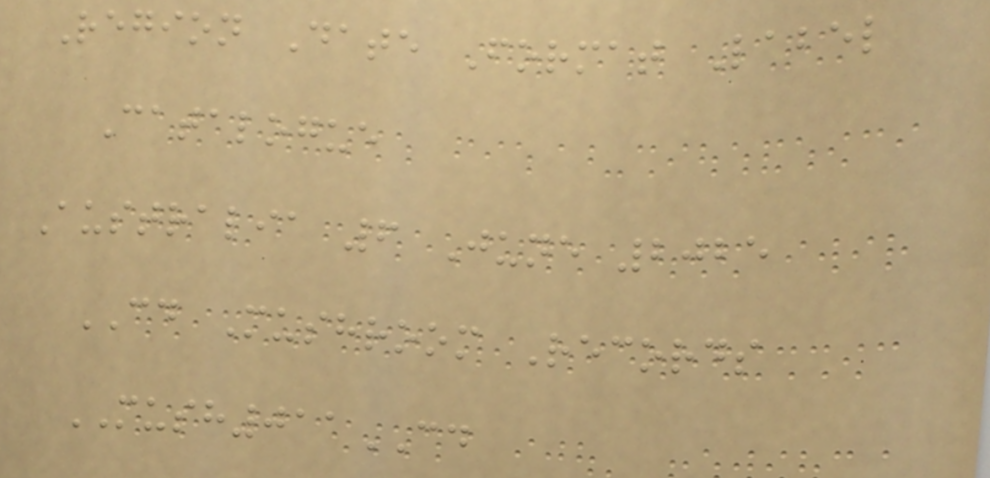Region Date Format Label
Catalogue
Australia 6 June 2025
CD Mushroom Records
MUSH011CD
